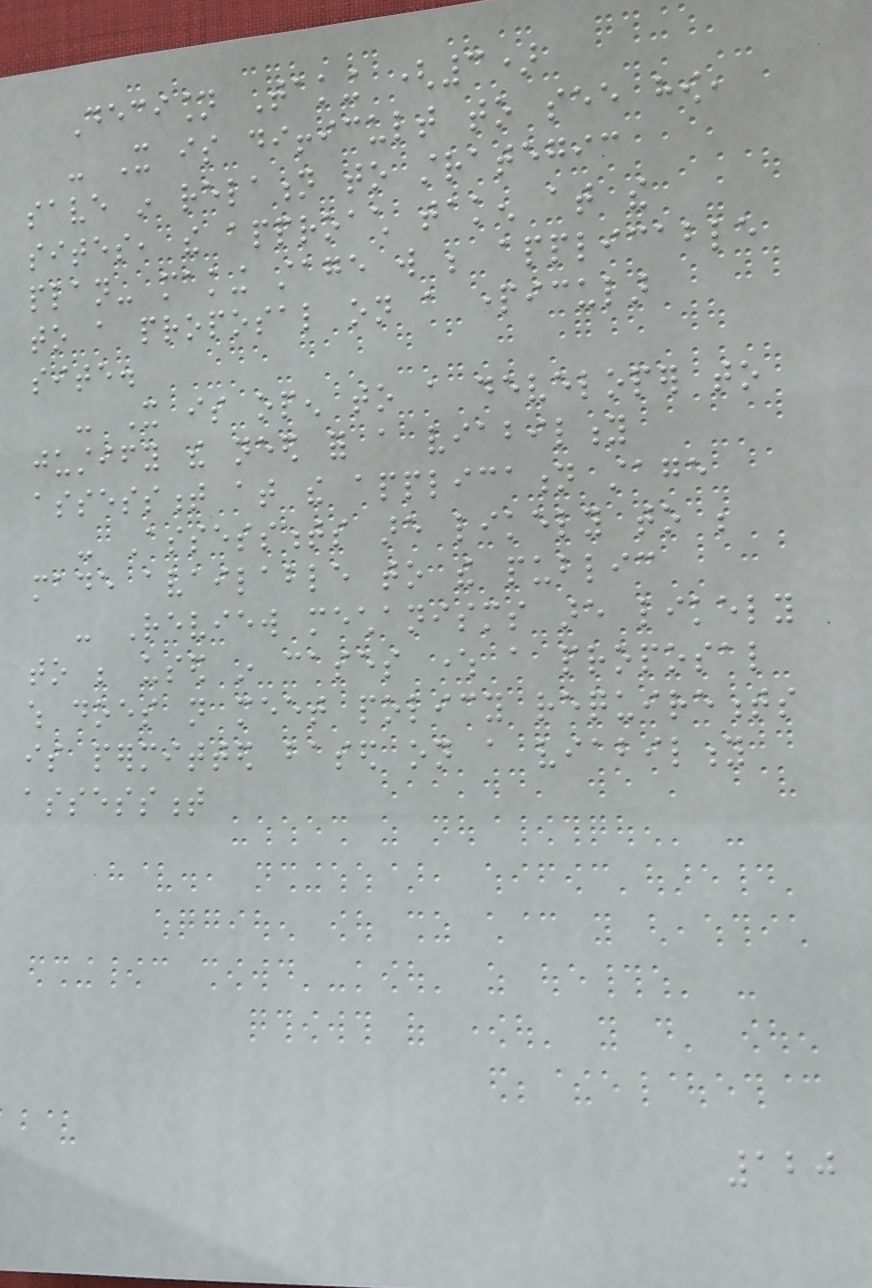Decision Taking (3)
- It is difficult to see how,
save in relation to strategic
sites, the approach taken at the
plan- making stage will be applicable
to a proposal on a particular
site.
- It is open to a developer to
justify the need for a viability
assessment at the application stage
- Assessments are likely to be
made available to the public
- Review mechanisms are likely
to be used in cases where a proposal
which does not meet policy requirements
is permitted based on a viability
assessment
120
